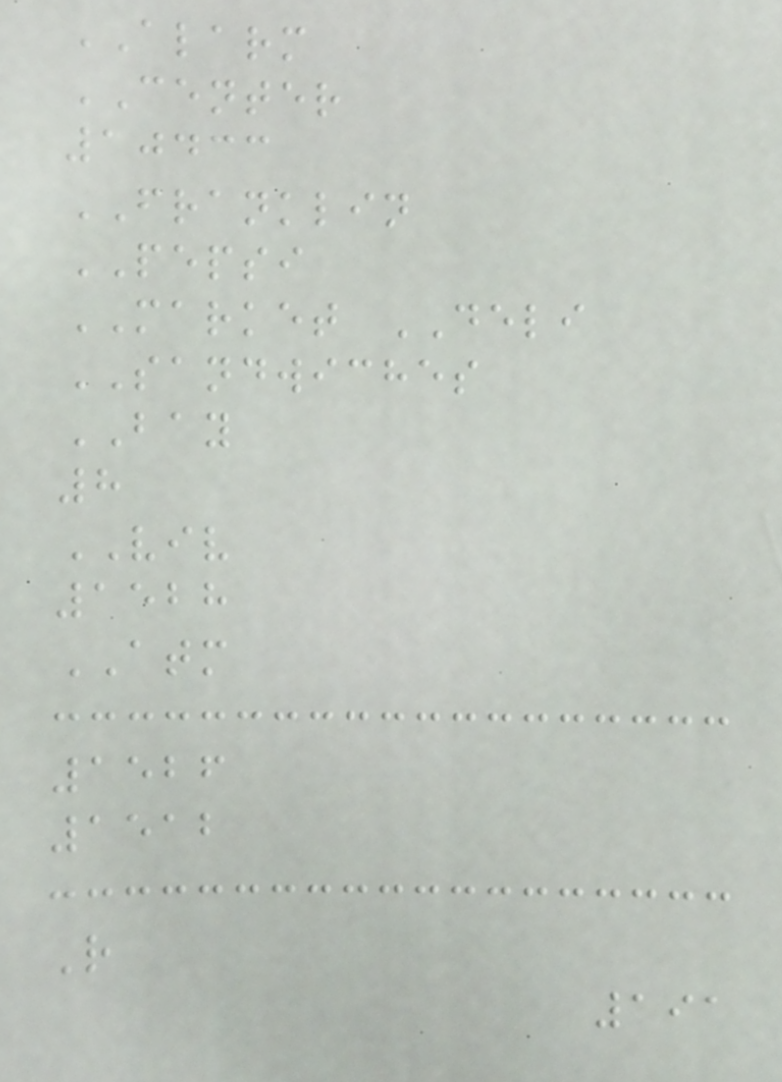ALARM
CENTER
10433
FRANKLIN
PEPSI
MARKET DELI
SANDWICHES
BAY
8
VIV
1528
ATM
1526
1512
R
191
